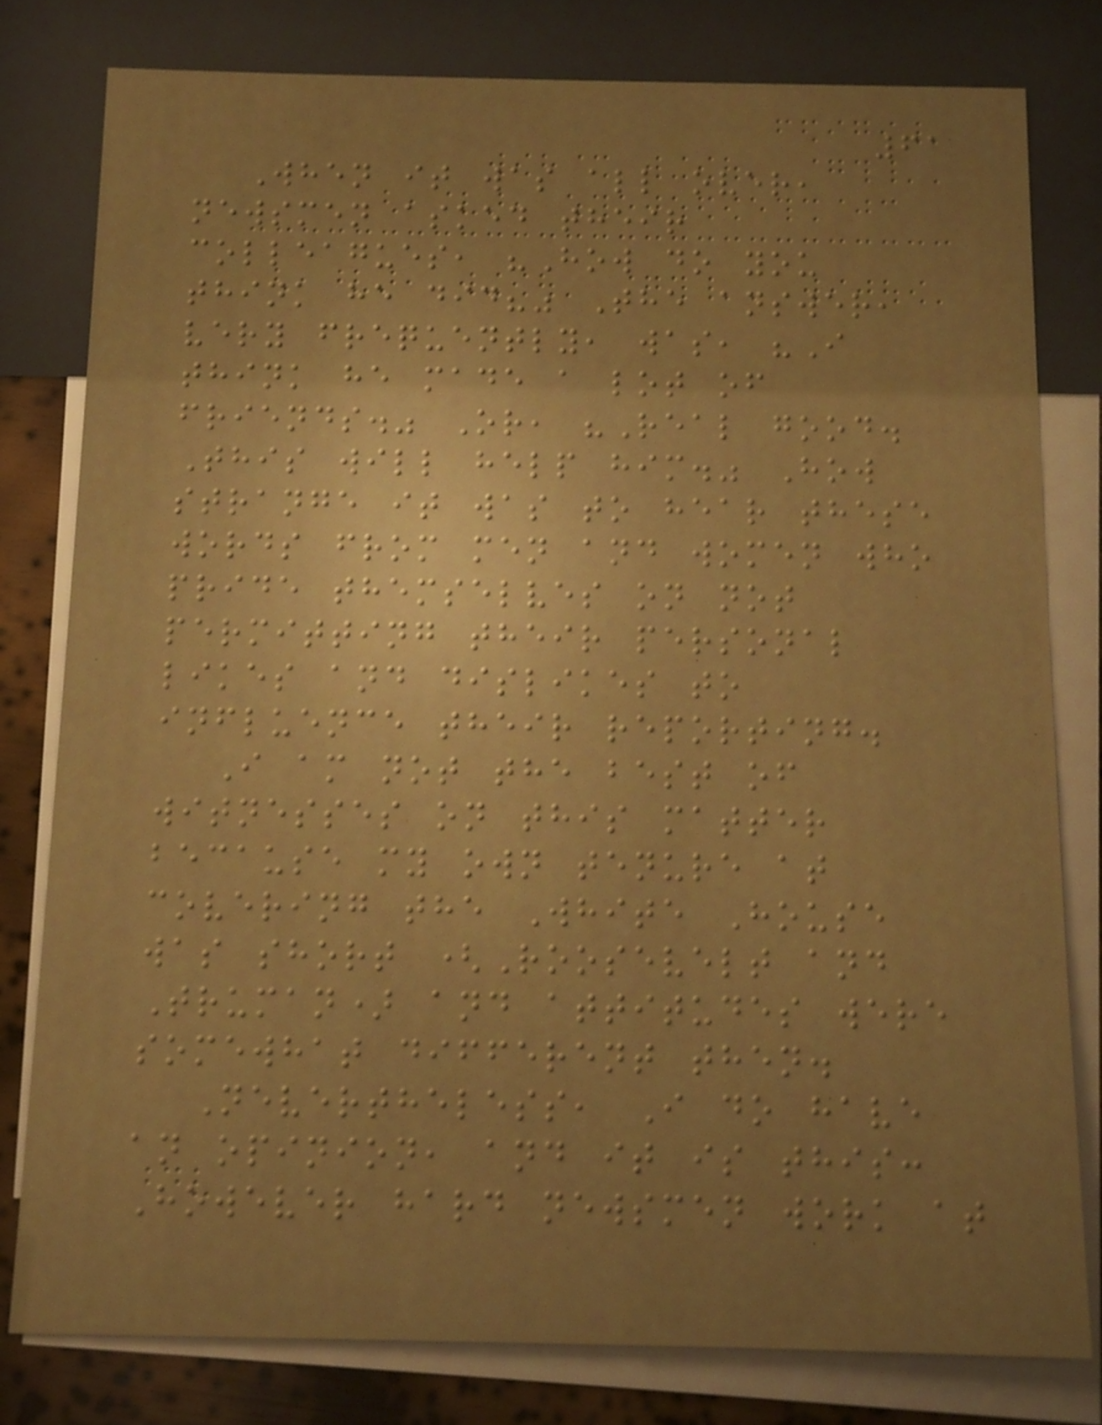61
When it was all over,
newsmen asked their
colleagues, "How do you
think he did?" The answer,
very frequently, was, "I
think he made a lot of
friends." Or, "Real good.
This will help him." How
strange it was to hear these
words from men and women who
pride themselves on not
permitting their personal
likes and dislikes to
influence their reporting.
I am not the best of
witnesses on this matter
because my own tenure at
covering the White House
was short (Roosevelt and
Truman) and attitudes were
somewhat different then.
Nevertheless, I do have
an opinion, and it is this:
However hard newsmen work at
